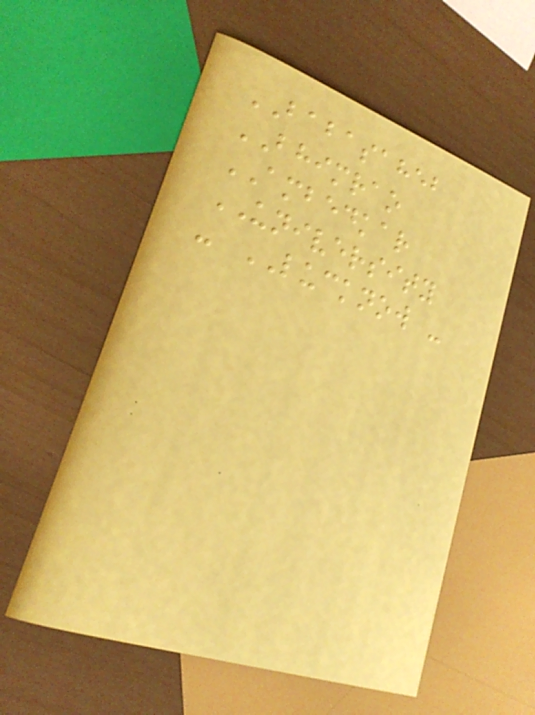BABASAHEB
BHIMRAO
AMBEDKAR
UNIVERSITY
- LUCKNOW -
